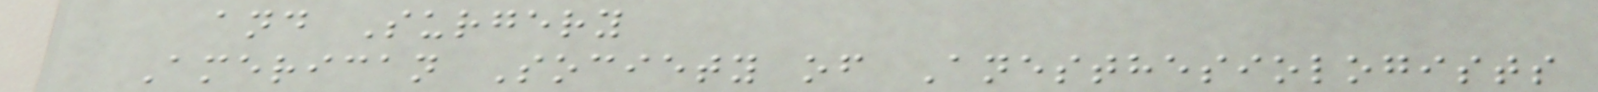and Surgery
American Society of Anesthesiologists
